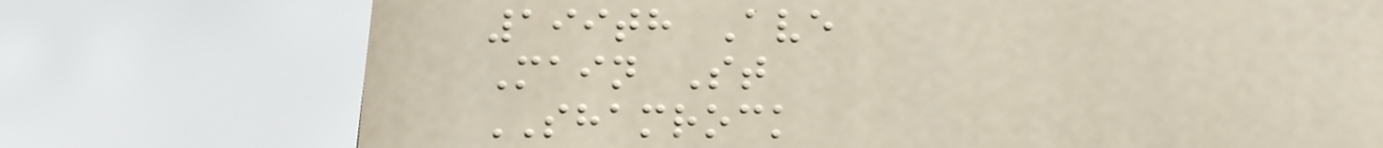199th Ave
Main St
SHAMROCK
